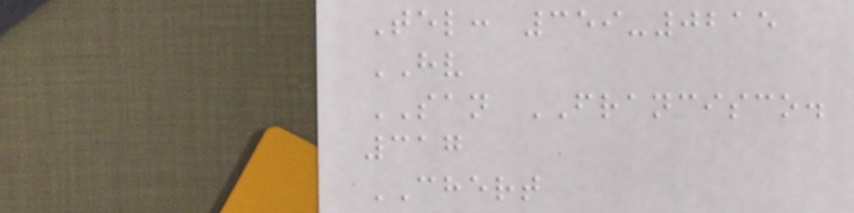Tel: 359-0215
HV
SAN FRANCISCO.
317
CHERT
